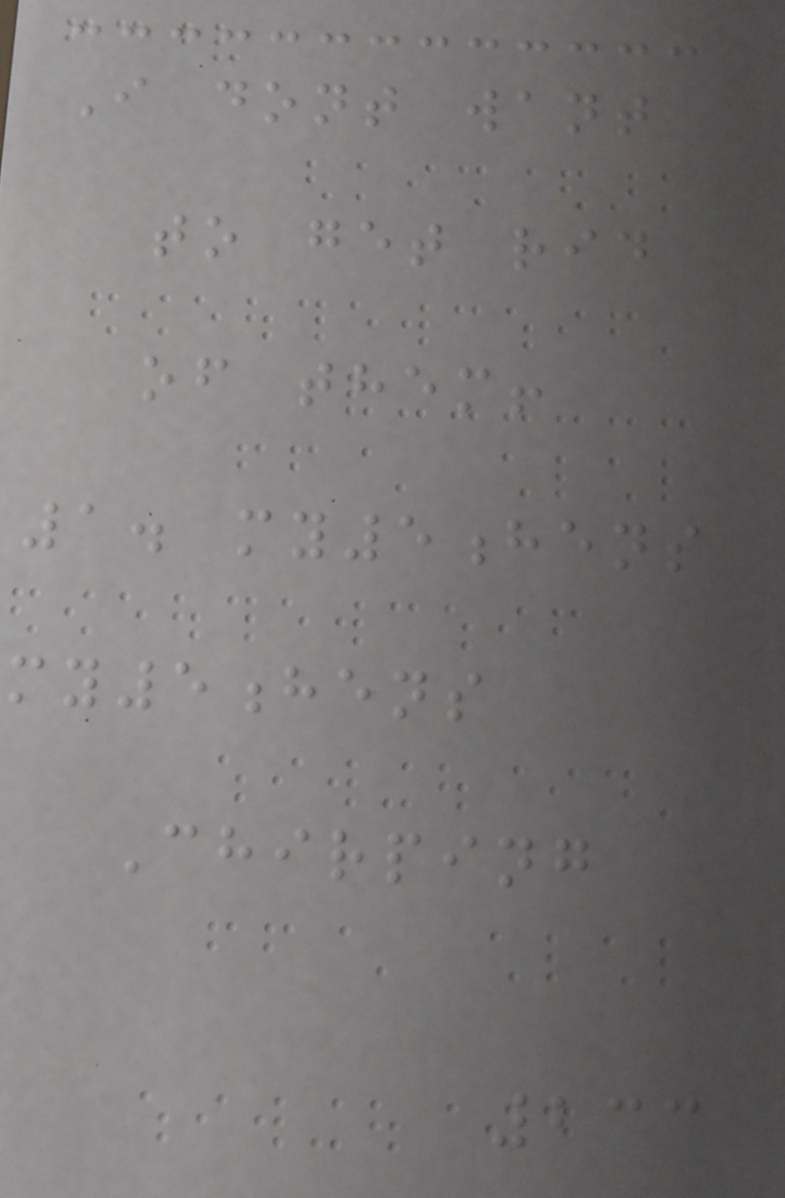I dont want
to get rid
of them!
1. my5hens
my5hens
Chirping
233
